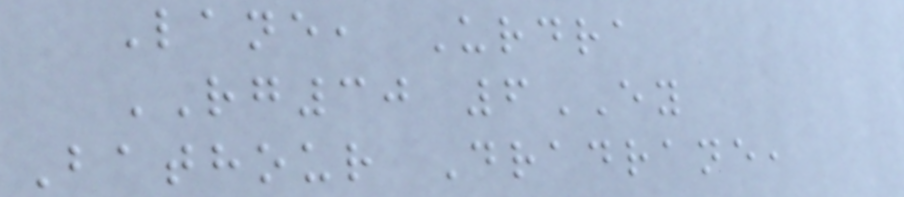Lane, Urdra
RG30 6EY
Bathour Dradrane,
